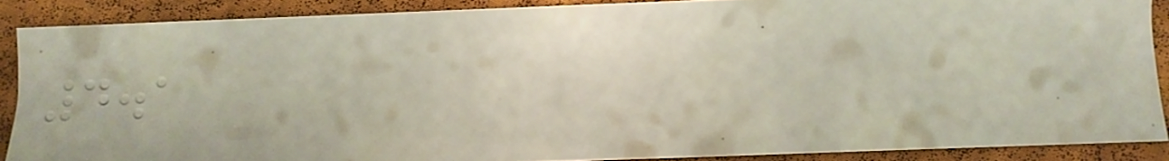4.1
